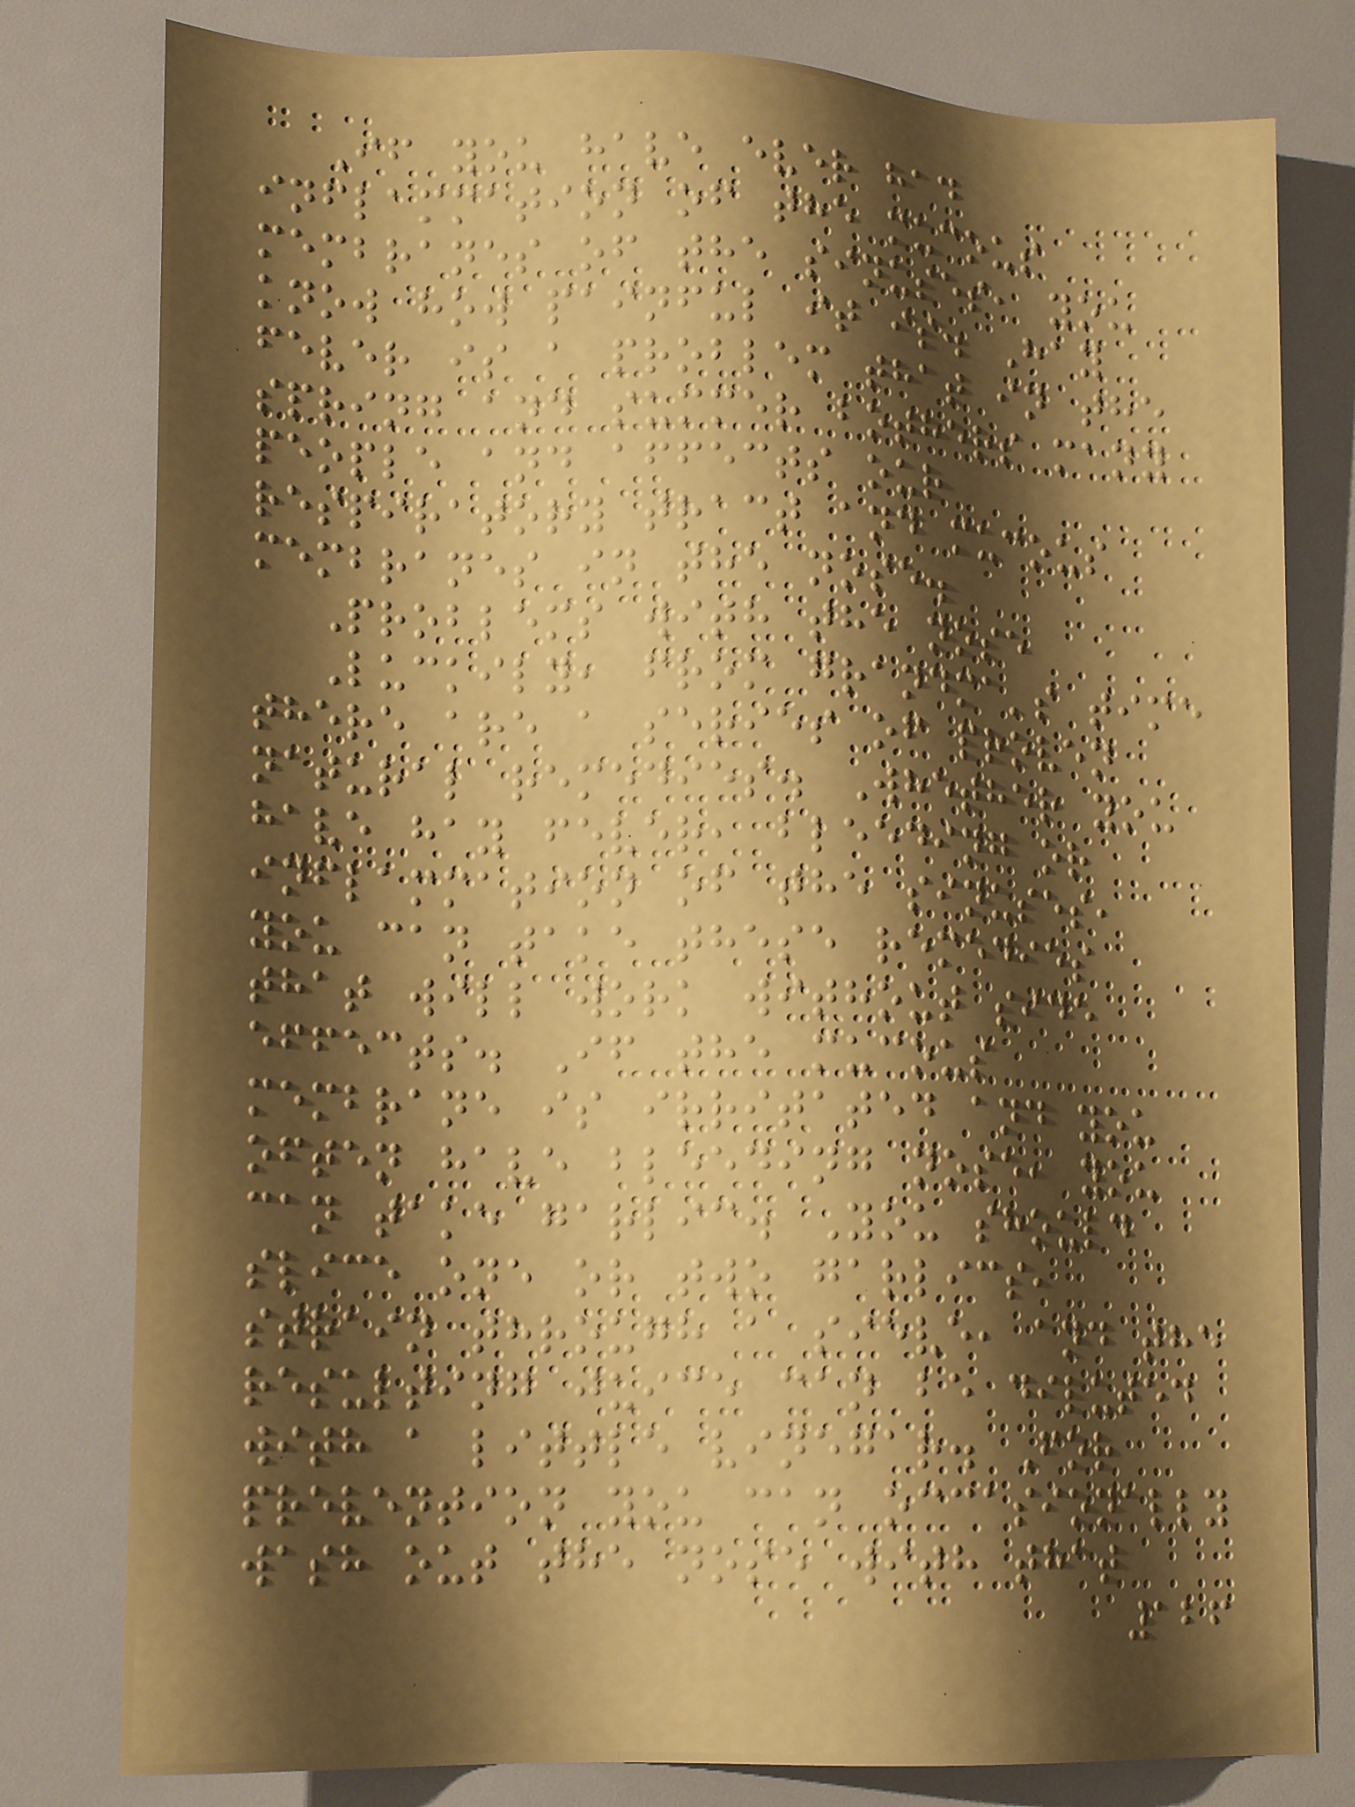If you have ever had
inflammation of the mucous
membranes of the sinuses, you
know how painful it is. Hay
fever is a problem that in the
spring and summer bothers many
people and affects our
respiratory tract and mucous
membranes in the nose.
Problems with the nose
Luckily, from grandma's time
there are a series of proven
natural remedies. Whether you
have hay fever, bleeding or
inflammation of the sinuses,
you can take these remedies
that will work without side
effects. If the mucous
membrane is irritated and you
often have bleeding nose, you
can take garlic. You should
slice one or two garlics,
strain through a sieve, and the
resulting juice can be diluted
with a little vinegar. For
prevention you can occasionally
wash out the nose with that
126
